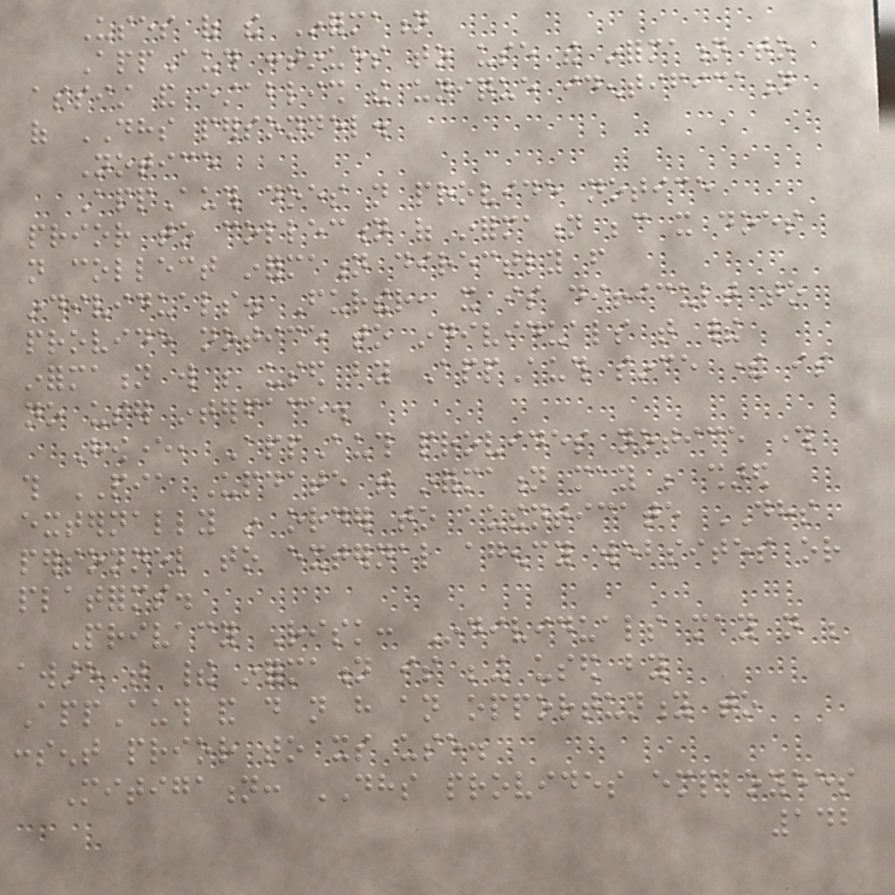Uses of the Information
AppAuth continues to use the information to
assist and establish the unique identification
of DHS personnel.
Notice
AppAuth does not provide notice
prior to collection of information because it does
not collect information directly from
individuals. Further, it is difficult to
provide notice to individuals that their
information will be used by AppAuth since there is
no user interface.
However, AppAuth provides notice through
this PIA Update that information may be shared
externally in order to authenticate DHS
personnel to external agency websites or
platforms.
Privacy Risk: Individuals may not be
aware that their information is being used by
AppAuth and do not have an opportunity to
consent prior to its use.
Mitigation: DHS provides employees
142
